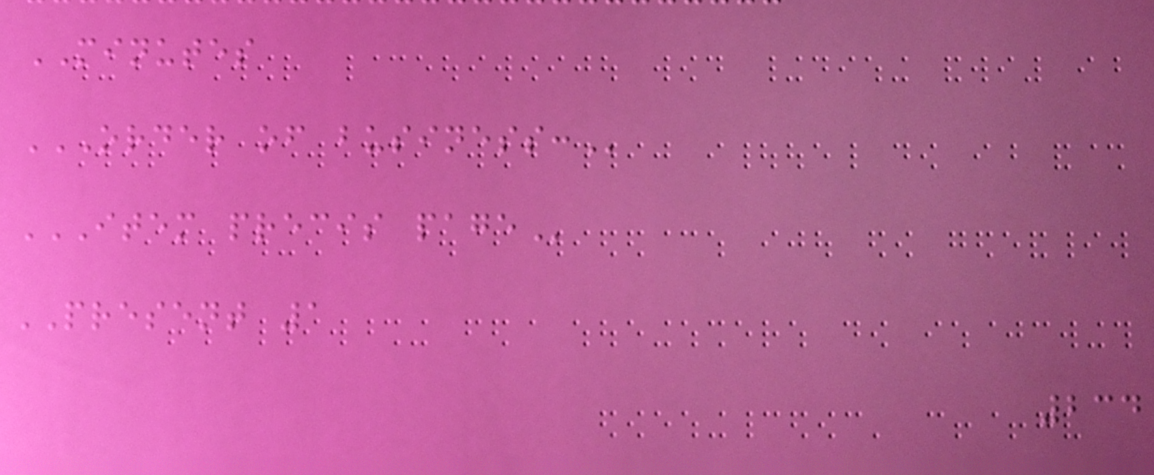MINUTES
ORDER OF BUSINESS:
ITEM PRECIS PAGE
PRESENT 1
234
